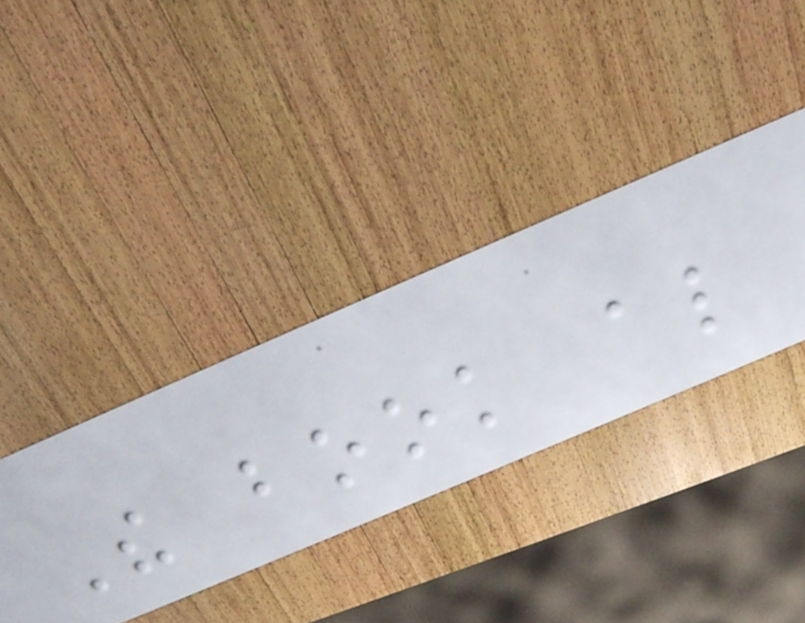The book also
